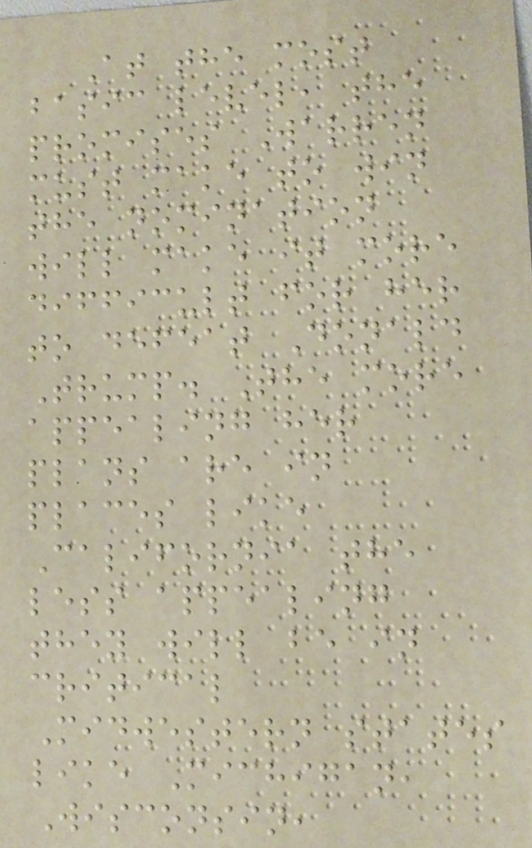At the most
basic level, the
promises Warren
must make to win
the nomination
will make it more
difficult for her
to defeat Donald
Trump. The more
appealing her
plans are in
places like
California the
less appealing
they will be in
critical
Midwestern states
like Michigan,
Wisconsin,
